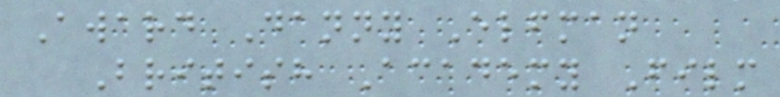Award Danny Elfman
British Academy Film
